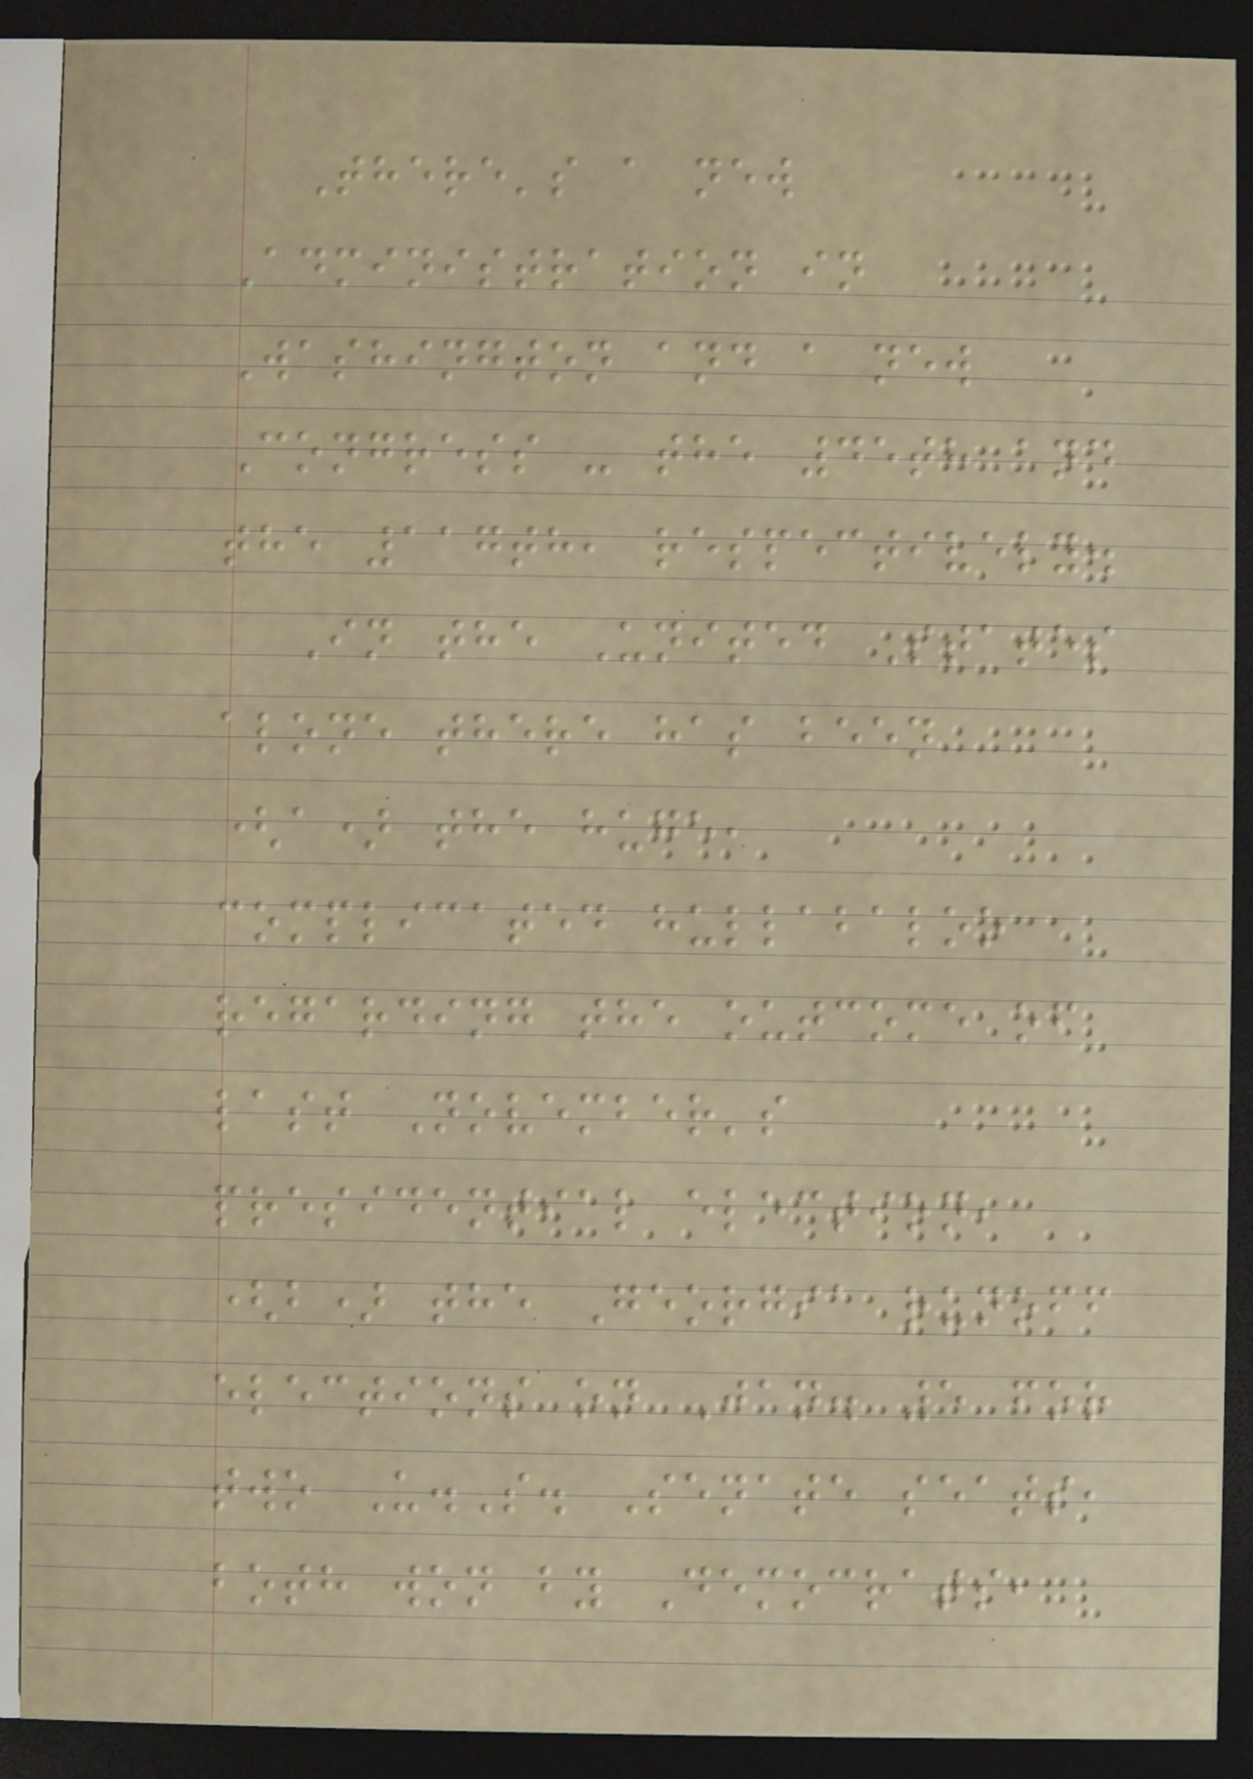There's a new
Administration in
Washington and a new
Congress - the 45th and
the 117th, respectively.
In the United States
alone there has been
(a) the huge,
complicated hullabaloo
regarding the outcome of
last November's
presidential election,
(b) the Georgia runoff
elections on Jan. 5 for
two U.S. Senate seats,
both won by Democrats,
